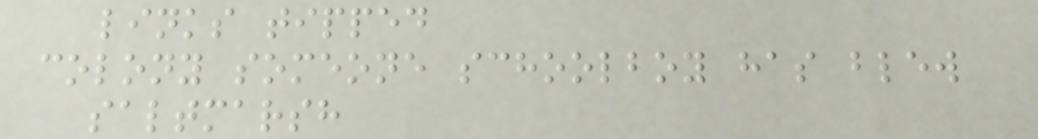links tipped
colony someone schoolboy has blew
saltmarsh
